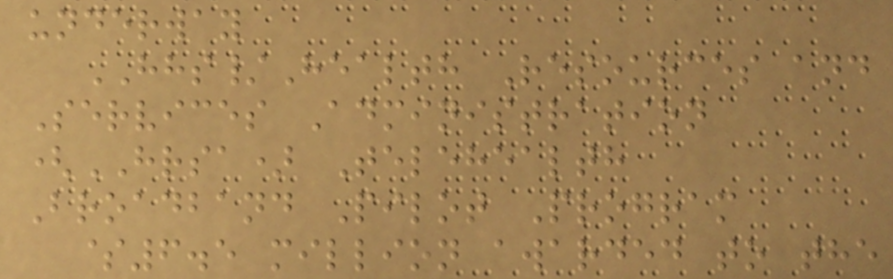underway
HHS/Health Resources and
Services Administration
(HRSA) Telehealth
Broadband Pilot Program
$6.5 million awarded to the
